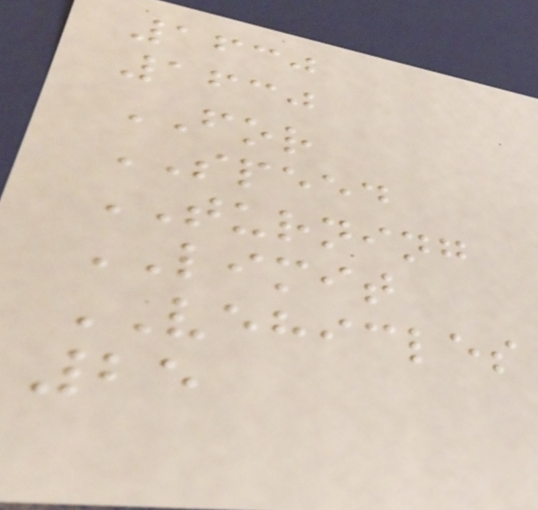1630
1630
FOR
SPEED
TURNING
LIMIT
VEHICLES
25
